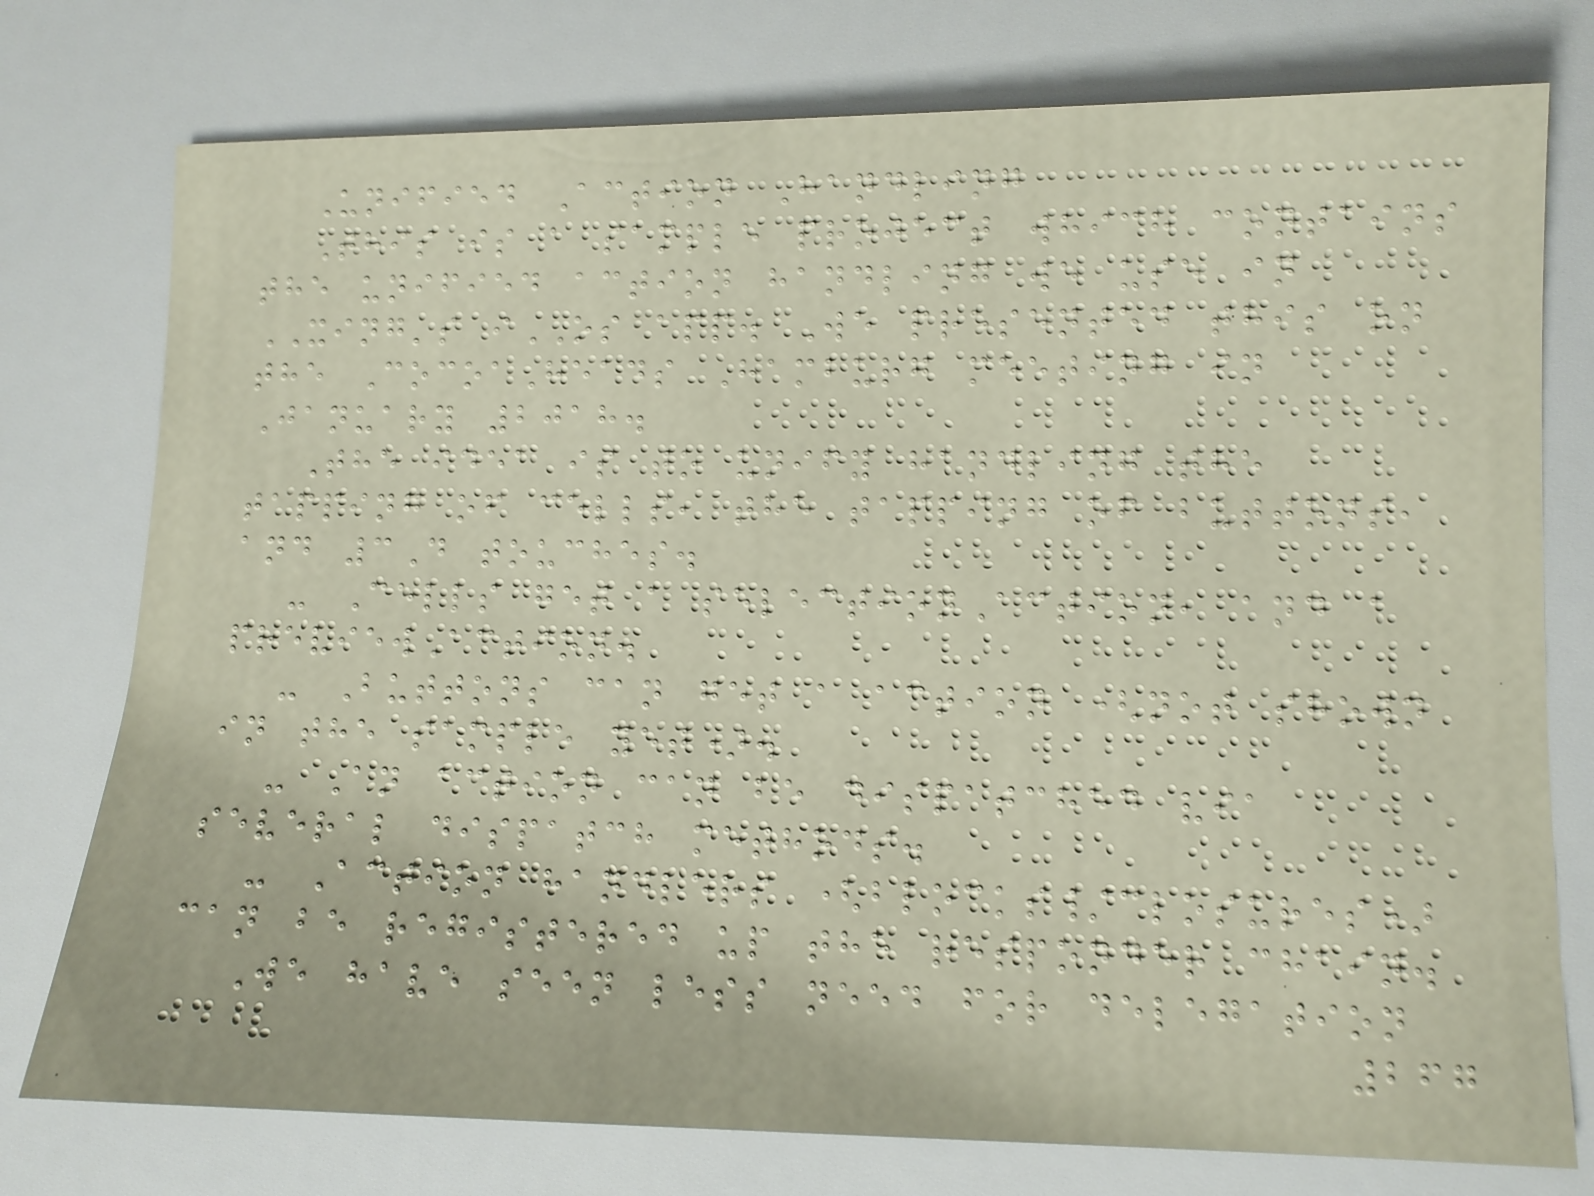Unified Action Handling
This is a sample project which contains
the unified action handling we use in
XING's iOS app. We presented this on
the CocoaHeads Hamburg meeting in
January 2018.
The idea is to unify handling the
tapping of cells, the tapping of buttons,
and 3D touches.
- Cells get a selectionAction, and a
previewAction.
- Buttons can get a action (not shown
in the sample yet).
- An action can be dispatched via
several dispatch methods.
- Action handlers (blocks/closures)
can be registered up the responder chain.
We have seen less need for delegation
267
